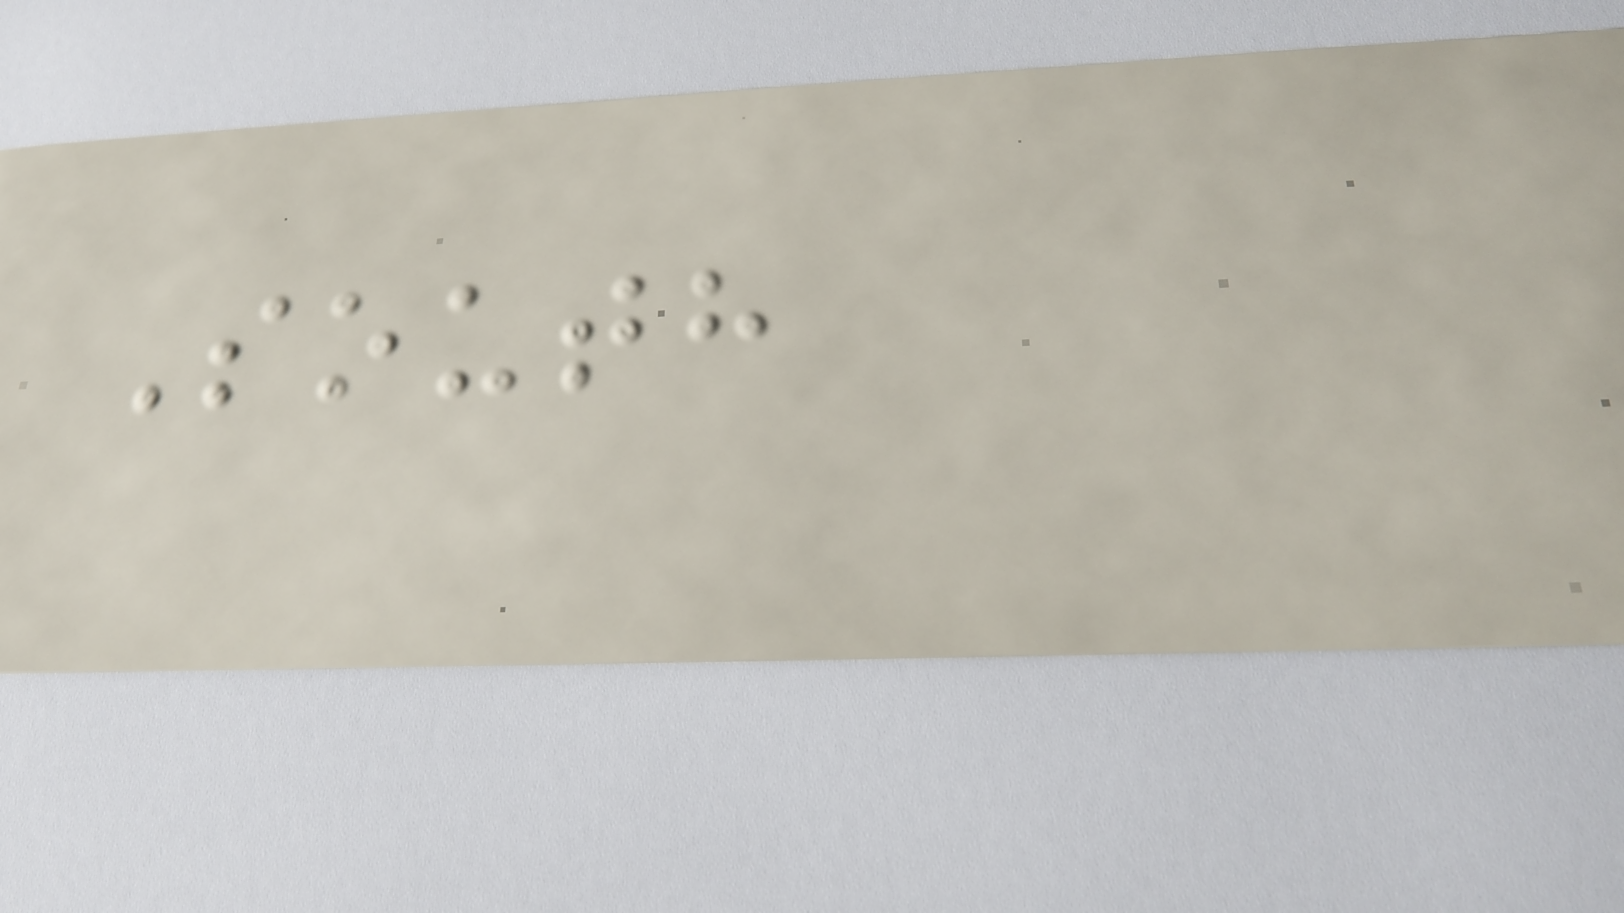South
